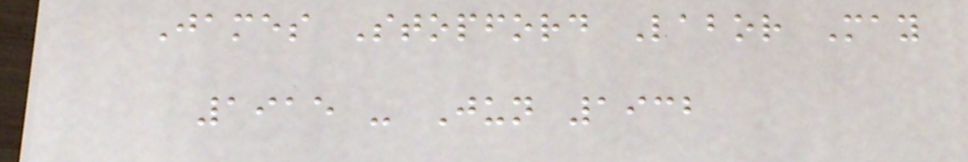James Stopford Labor May
1915 - Jun 1932
